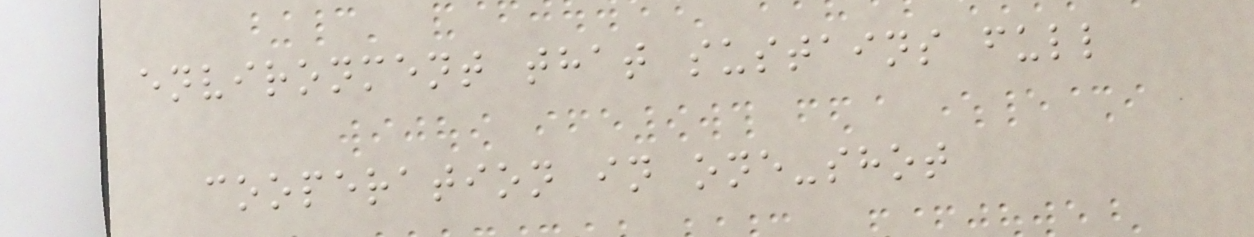environment that sustains full
cooperation in one-shot
